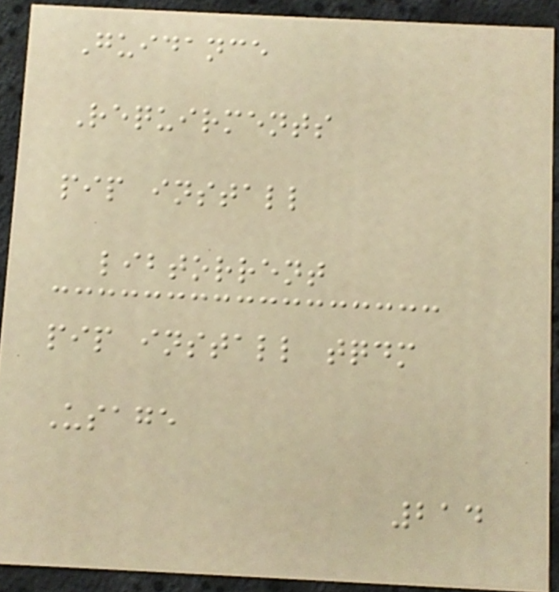Guidance
Requirments
pip install
libtorrent
pip install tqdm
Usage
214
